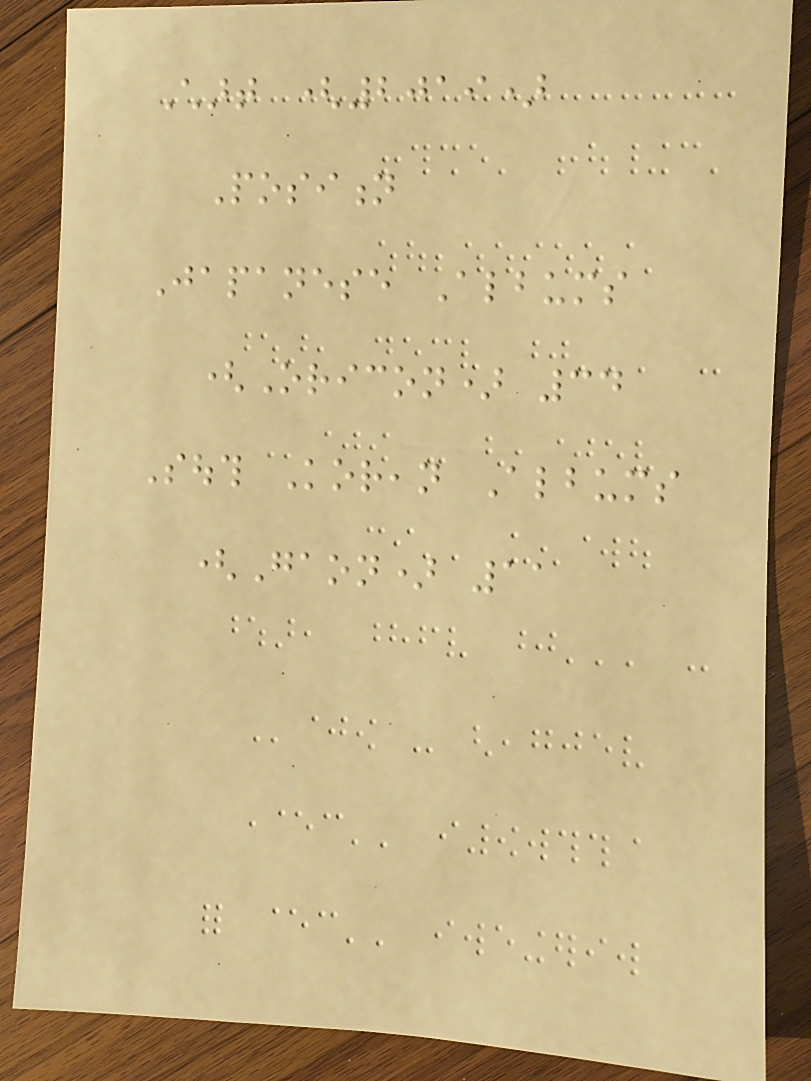Chart (2019)
Position
Japanese Albums
(Oricon) 34
South Korean Albums
(Gaon) 11
